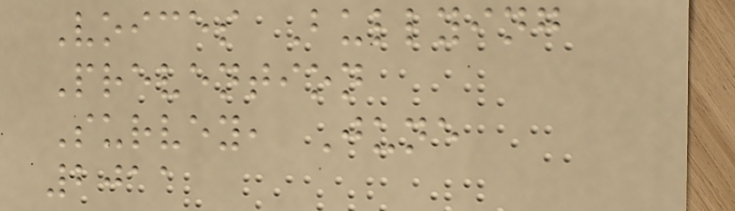Voices Bullying
Prevention
Survey, June
2011
